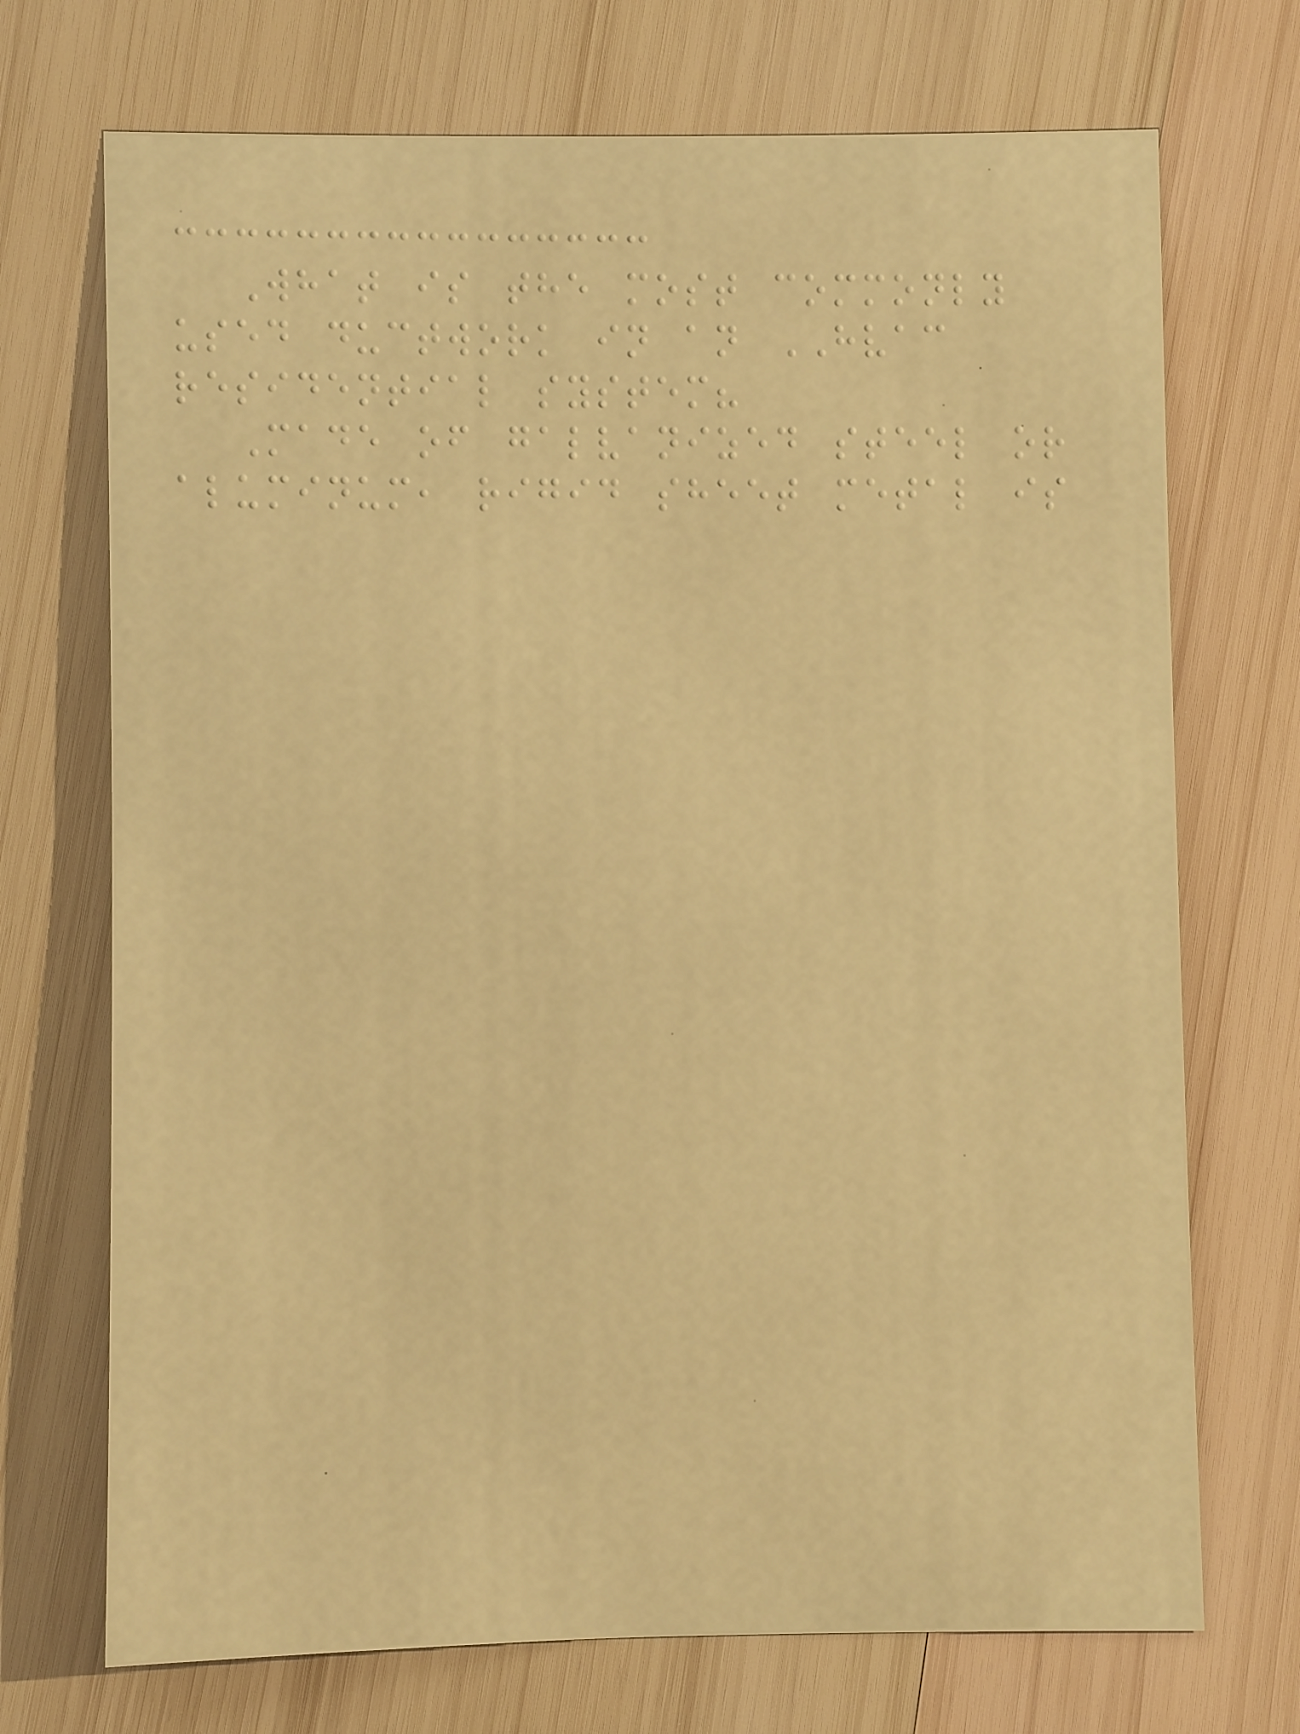What is the most commonly
used ductwork in an HVAC
residential system?
Made of galvanized steel or
aluminum, rigid sheet metal is
